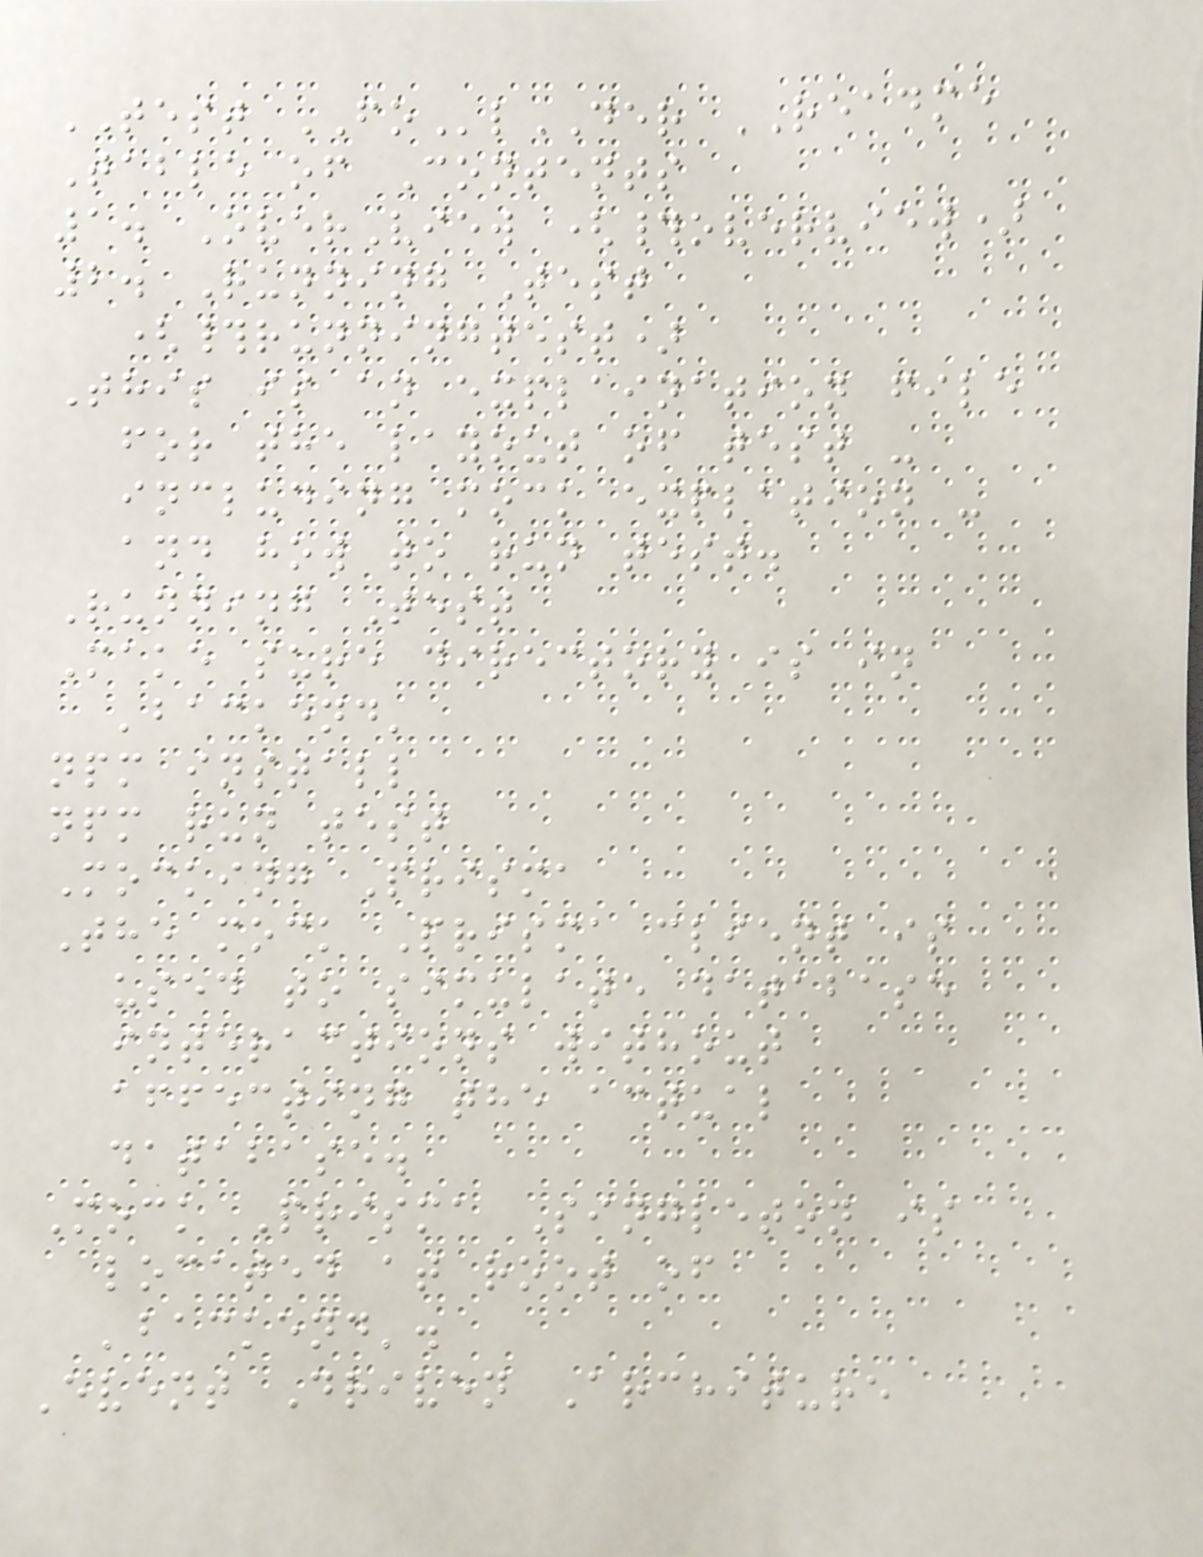TEST FOlDER README
Table of Contents
1. OverView (#overview)
2. Running Test
(#runningtest)
This is an explaination file
for the layout of test -
including mock explation -
and how to run test.
Running Test
Make sure directory is in
'backend'
npm install
npm run test
Mocking Prisma
The mock Prisma client is
used to simulate database
interactions without
affecting the actual
database.
Mock Prisma Singleton is
located at root of
'backend'.
Event Driven Architure
